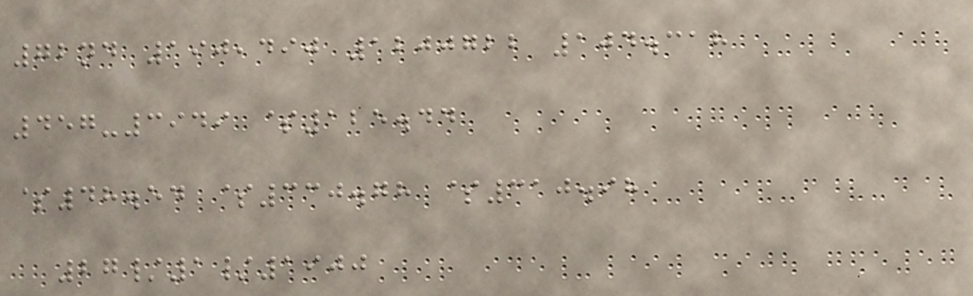72nd 190,490 1200722 104.318
457-3949 $125.44
$48.54 $330.78 $310.98
27/1/1900
